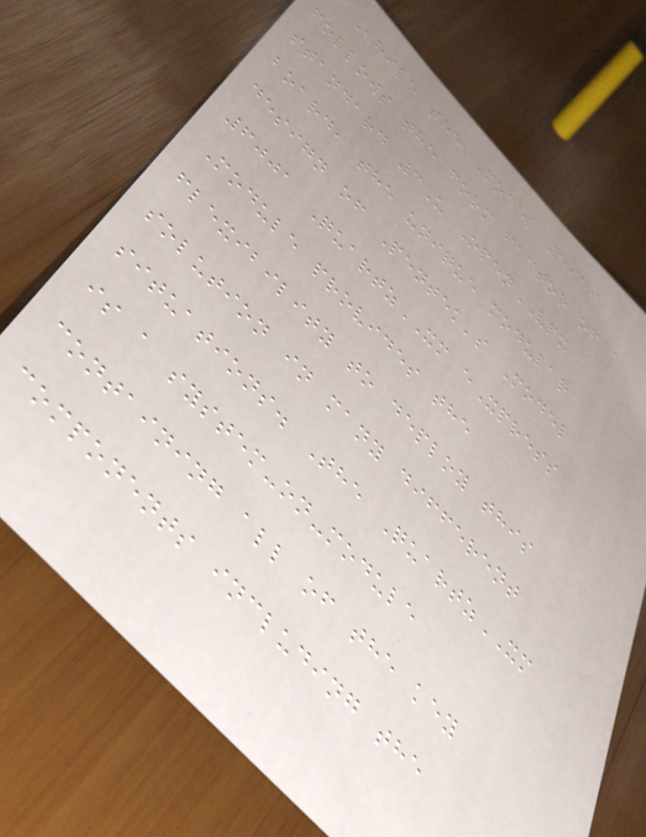While the Model 5950
follows the form factor of a
standard 3U OpenVPX
board, the unique modular
design of Pentek's Model
6001 QuartzXM eXpress
Module provides the
flexibility to deploy this
solution in many different
situations. The QuartzXM
is a system-on-module
containing all of the key
components including the
